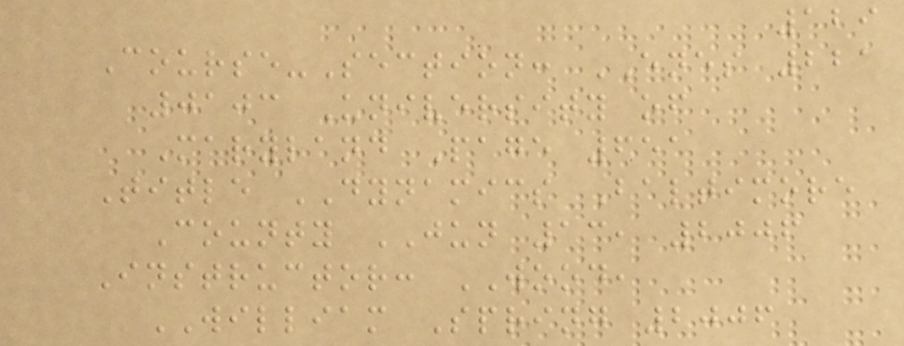129
Course-Section: ENES 221
0103 University of
Maryland Page 651
Title DYNAMICS Baltimore
County JUN 13, 2006
Instructor: WOOD,
WILLIAM Spring 2006
